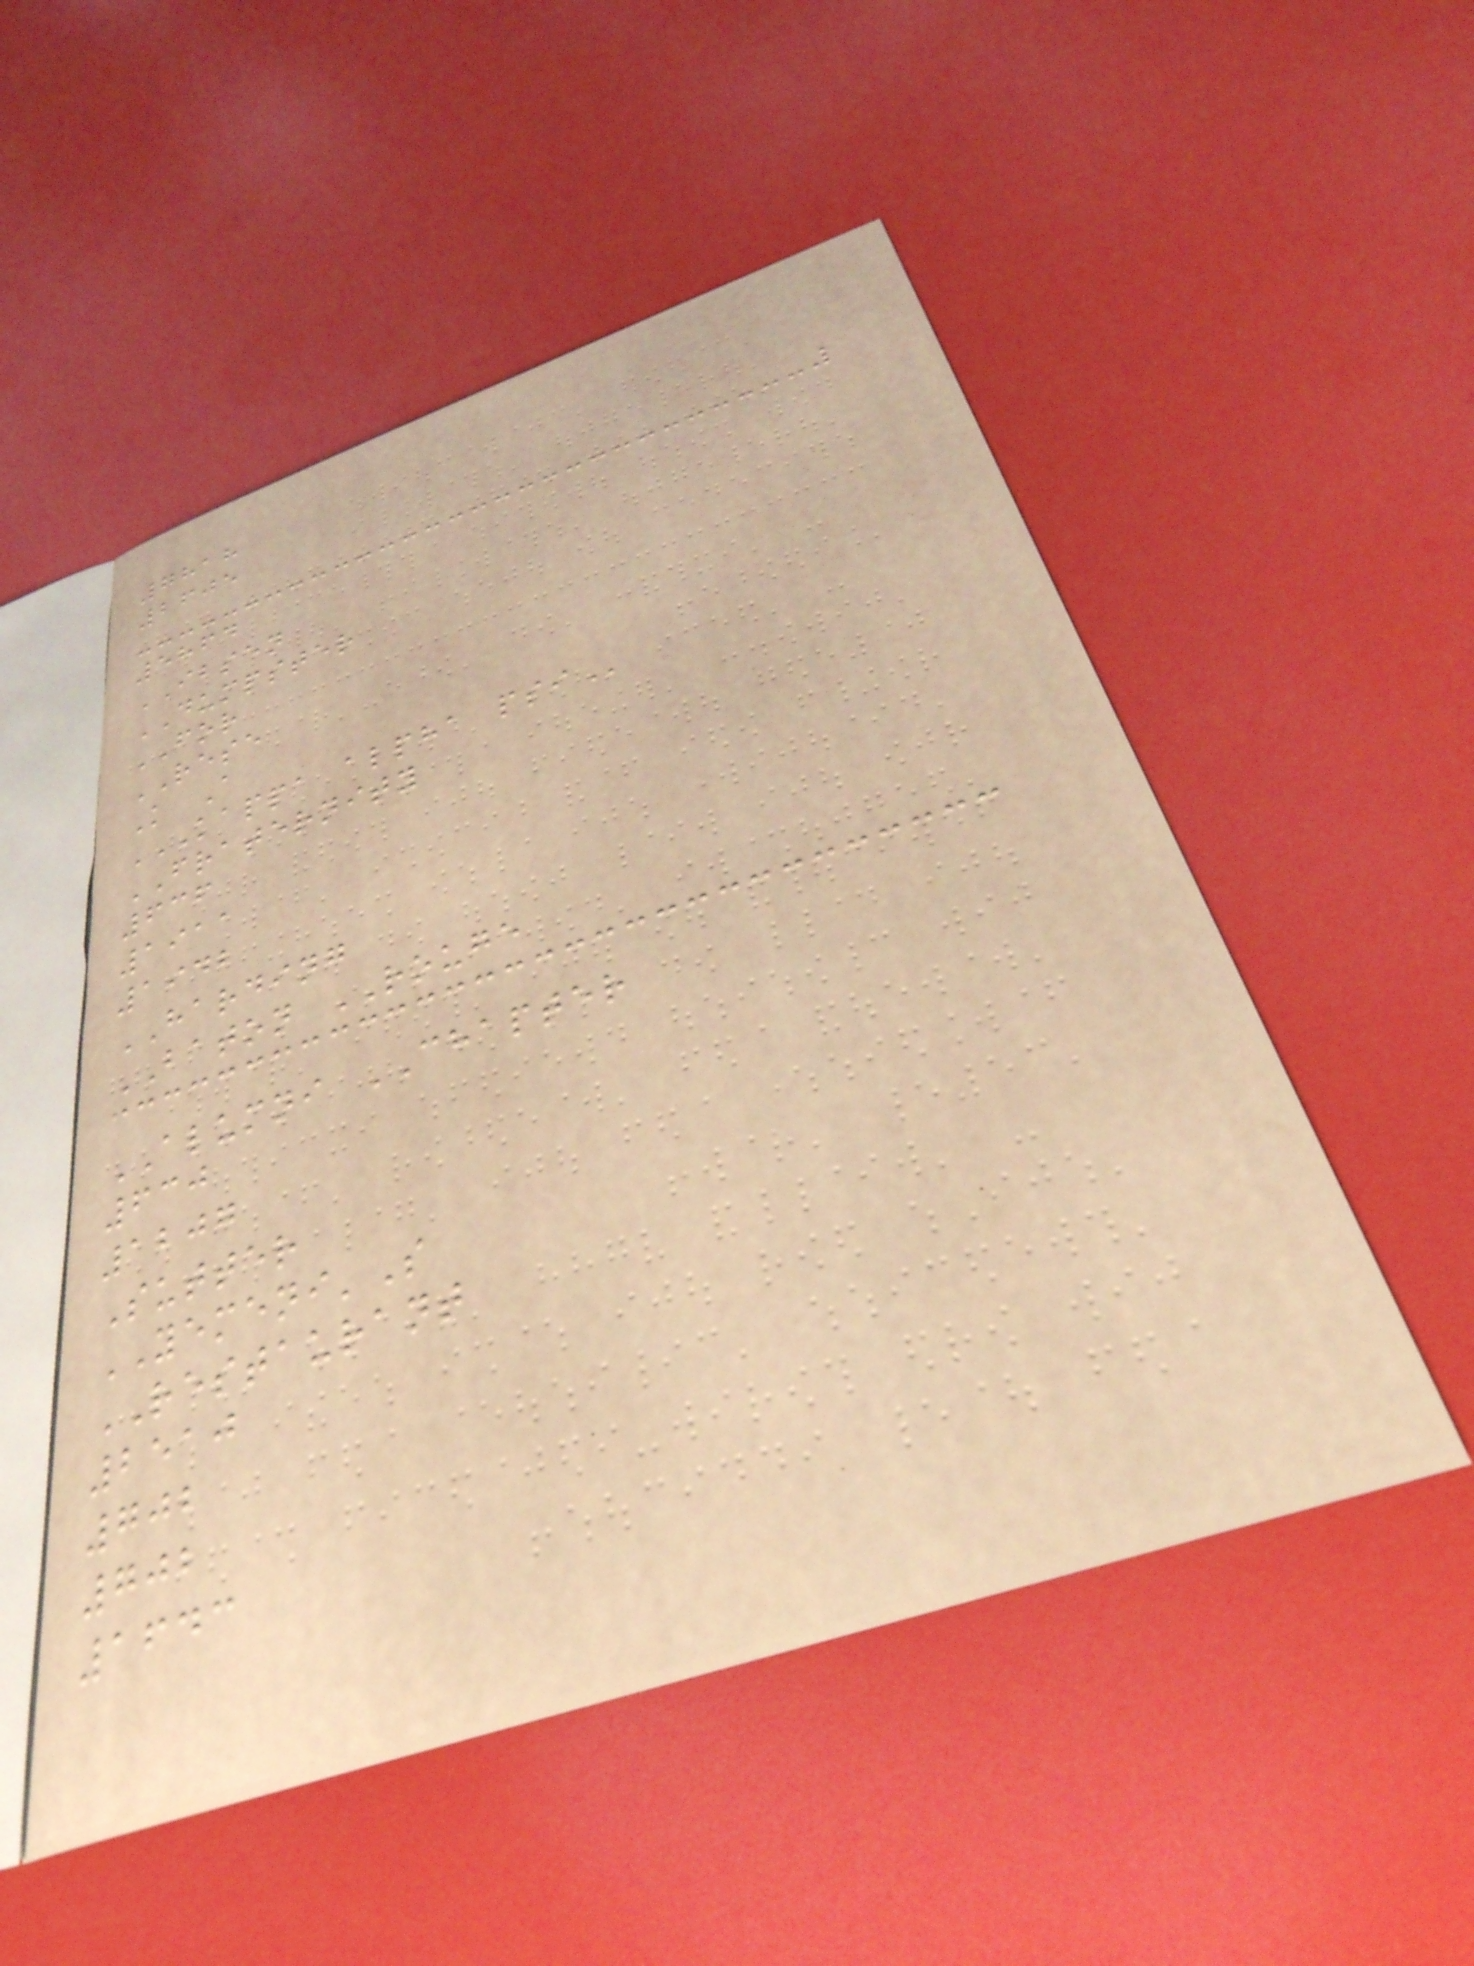7818
2605
5864
IBSEN
DUMPSTER
FOR
RESE
K A
KAPPA ALPHA PSI
FRATERNITY
636
1911
1942
HARDING
BATON ROUGE
ALUMNI CHAPTER
630
1207
Sutter
YEMENI'S
RESTAURANT
2510
702
702
1643
